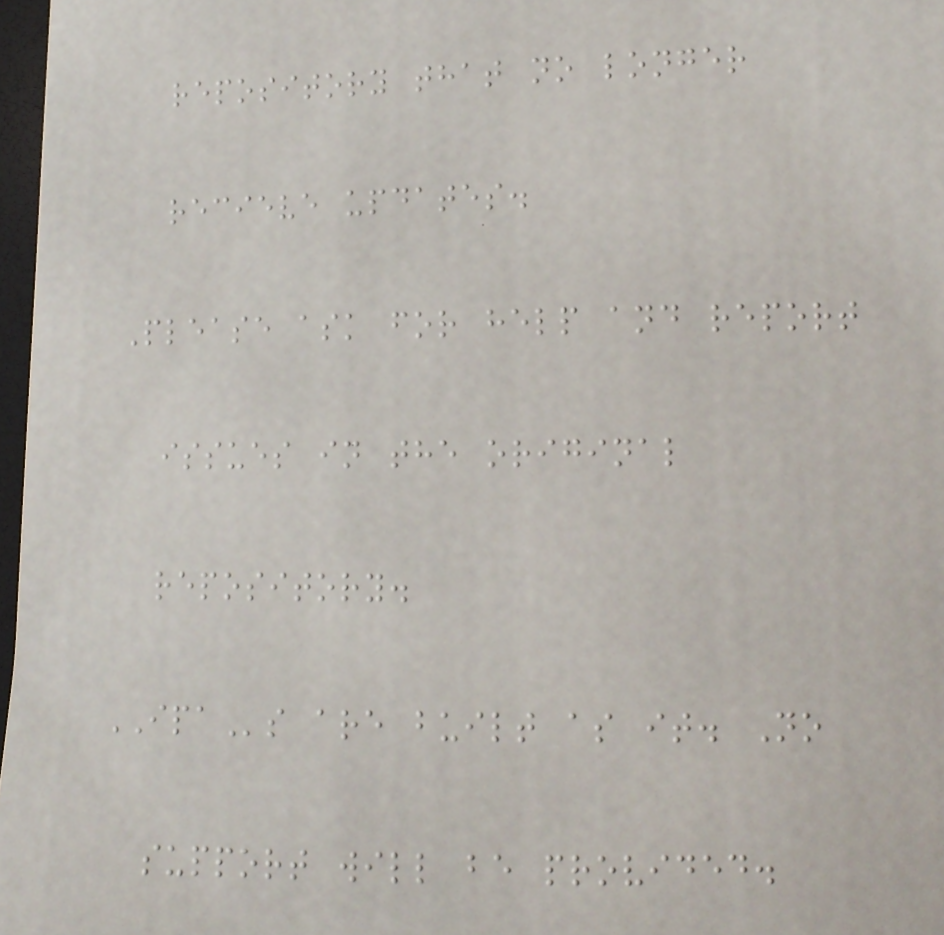repository that no longer
recieve updates.
Please ask for help and report
issues in the original
repository.
IPAs are built as it. No
support will be provided.
